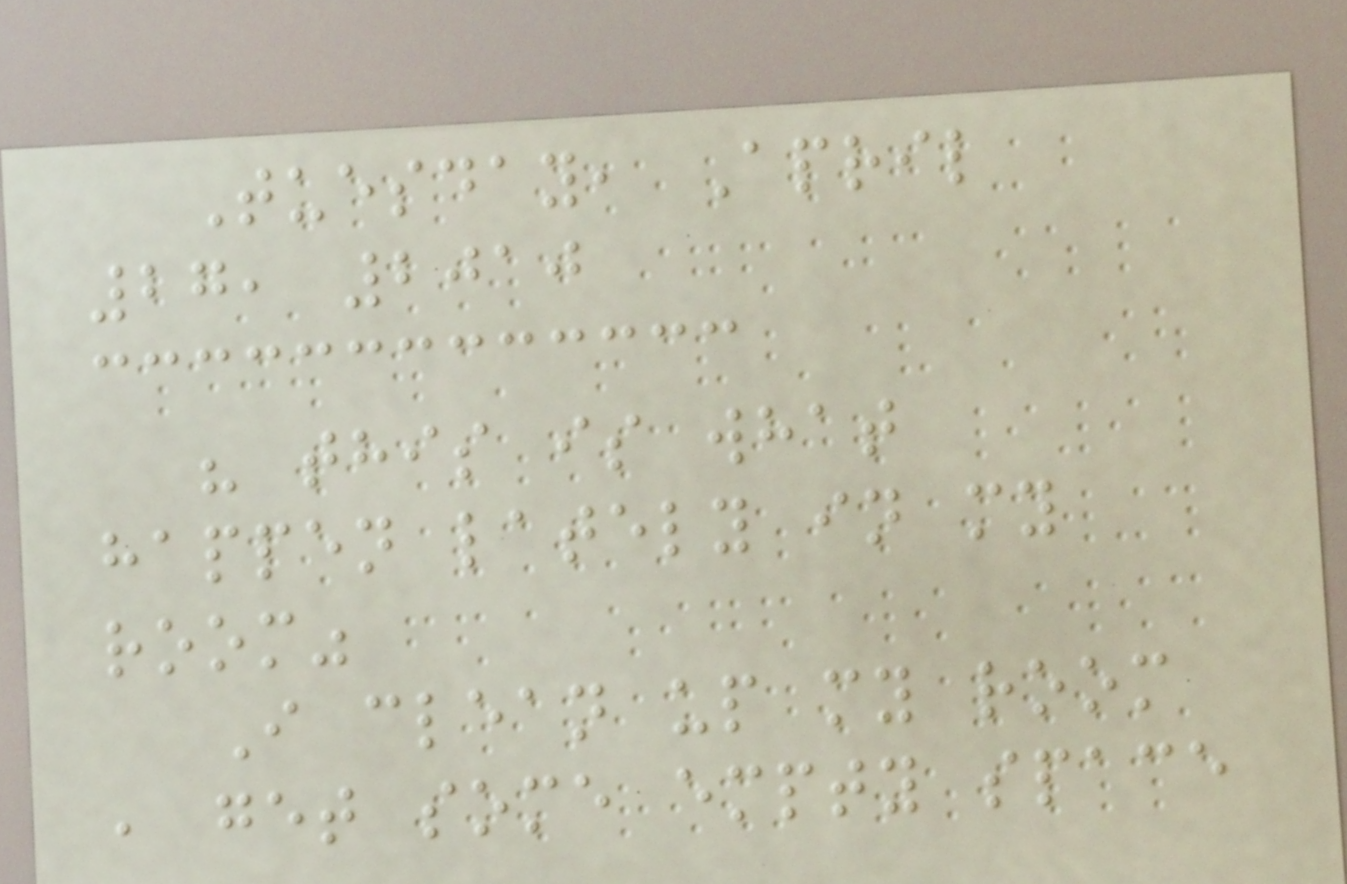Tuesday, April
27, 2010
" this is what
happen lately in my
room"
I clean up my room
, get some empty space
